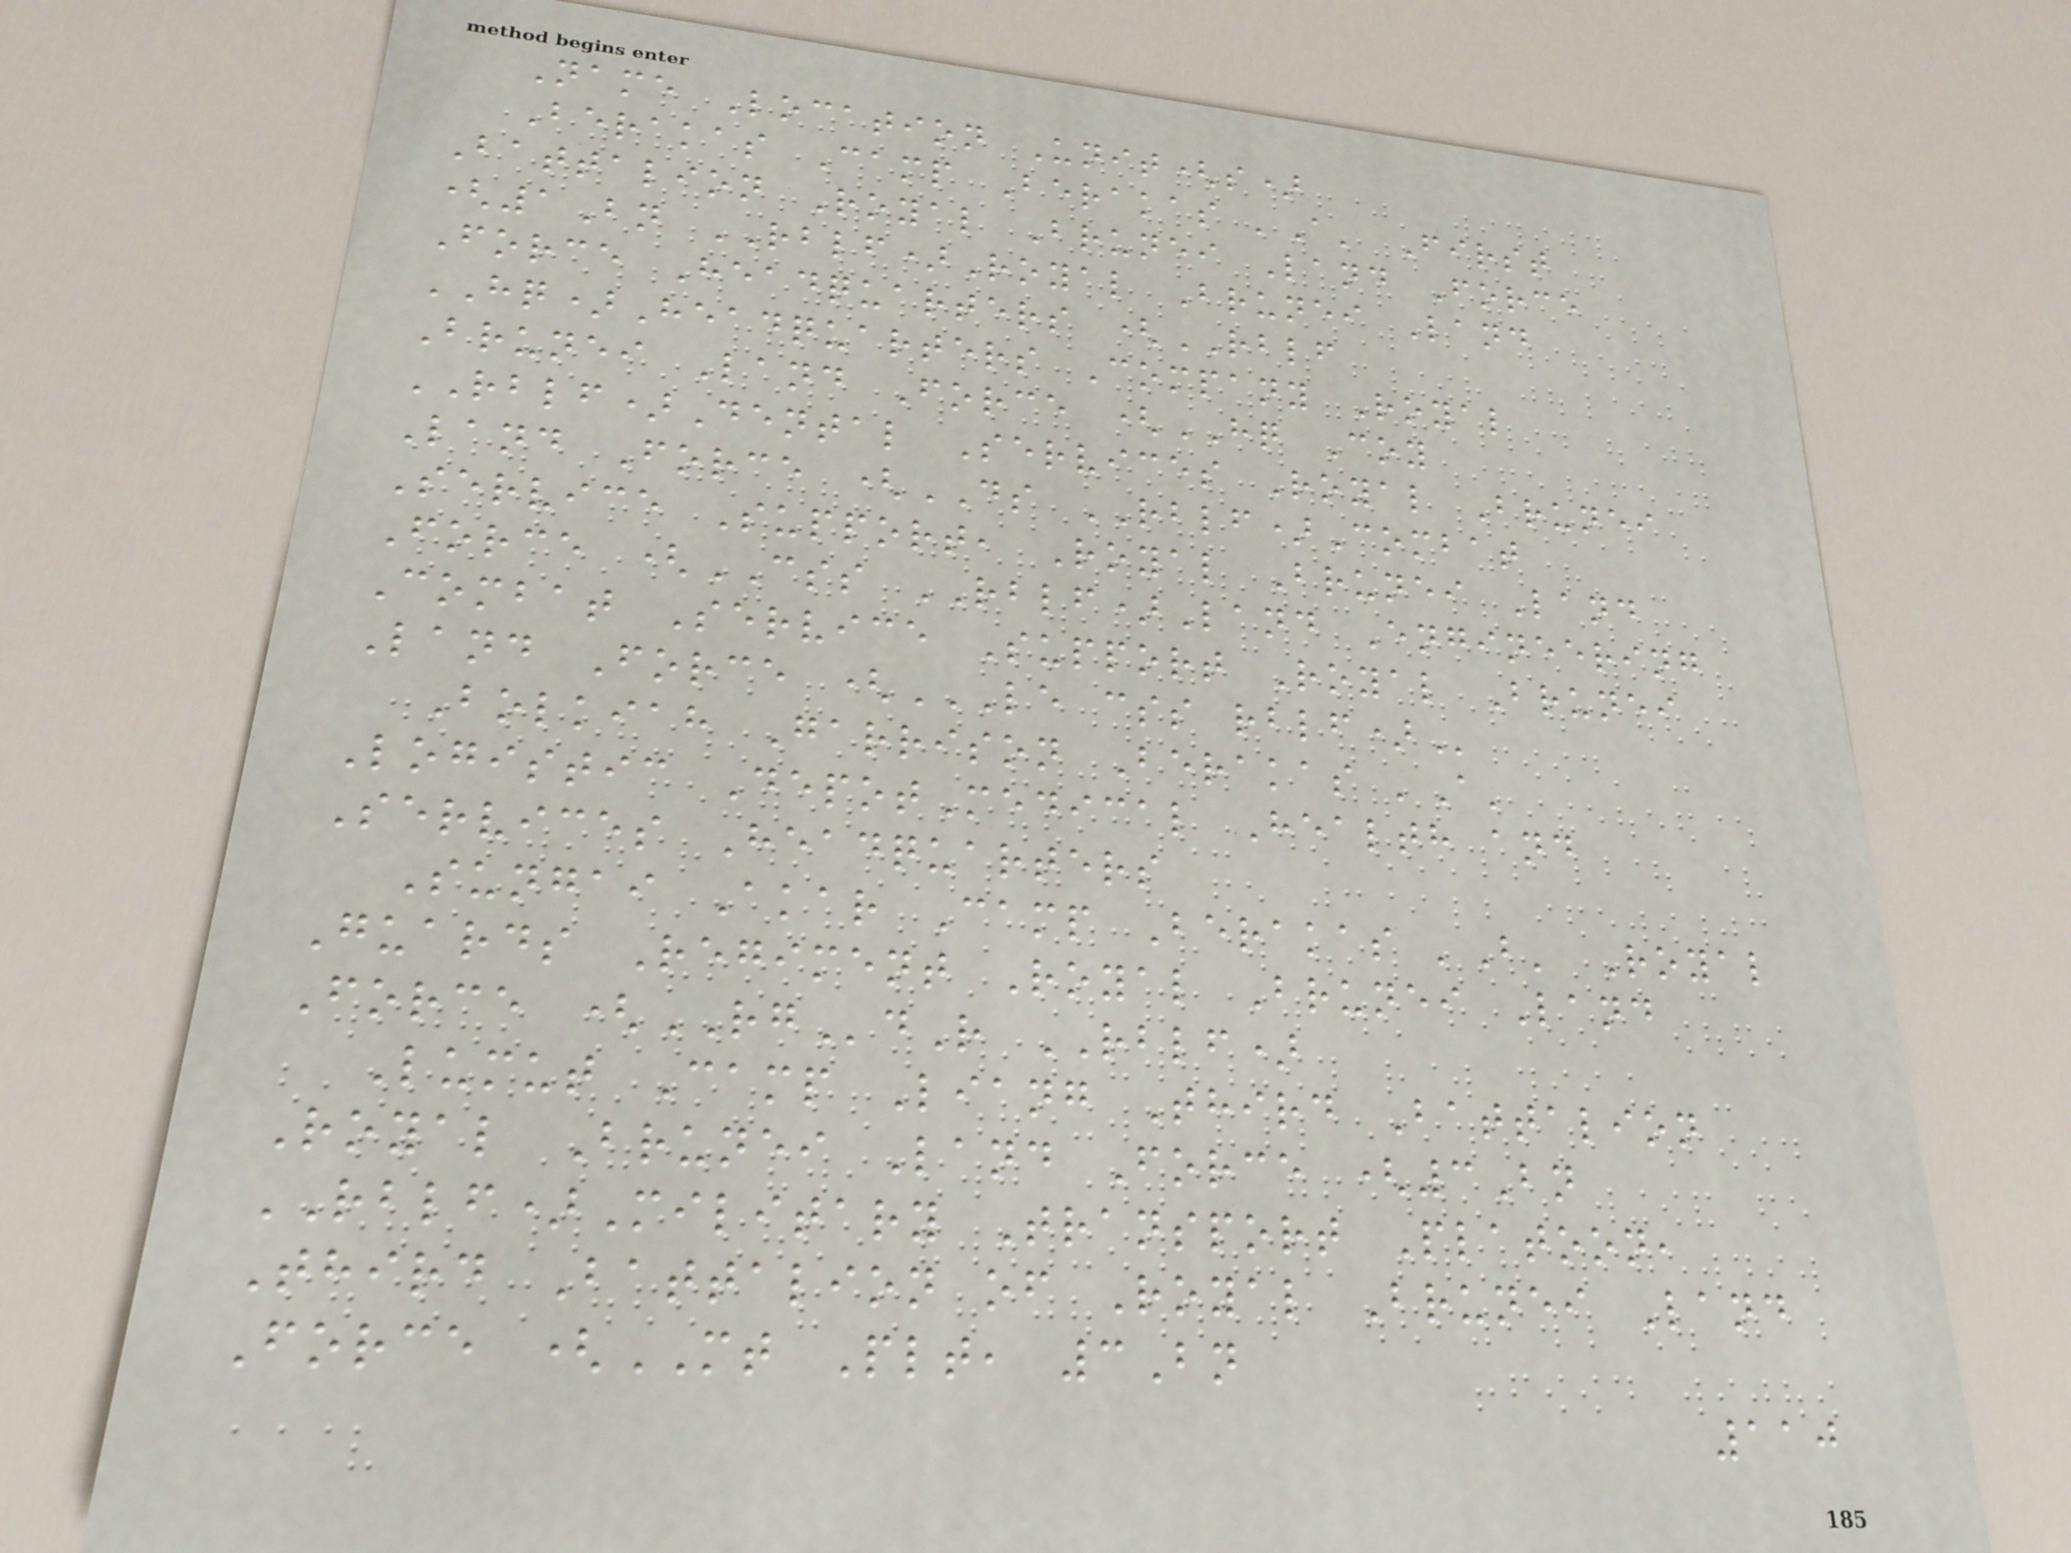Name Location Unit(s)
Berakas Camp Berakas 'A' First
Battalion Royal Brunei Land Force
(1Bn RBLF)Royal Brunei Land
Force Headquarters (RBLF
HQ)Headquarters Company Royal
Brunei Land Force (HQ Coy
RBLF)Dental Services Royal Brunei
Land Force (DS RBLF)Combat
Service Support, Royal Brunei Land
Force (CSS RBLF)Land Engineering
Combat Service Support Royal Brunei
Land Force (LE CSS RBLF)
Bolkiah Garrison Berakas 'A'
Logistic DepotMedical Health and
Services Headquarters
Sungai Akar Camp Berakas 'B' Royal
Guards Regiment Royal Brunei Land
Force (RGdR RBLF)
Lumut Camp Liang Third Battalion
Royal Brunei Land Force (3Bn
RBLF)Military Transport Platoon,
Third Battalion of Royal Brunei Land
Force (MT Plt, 3Bn
110
